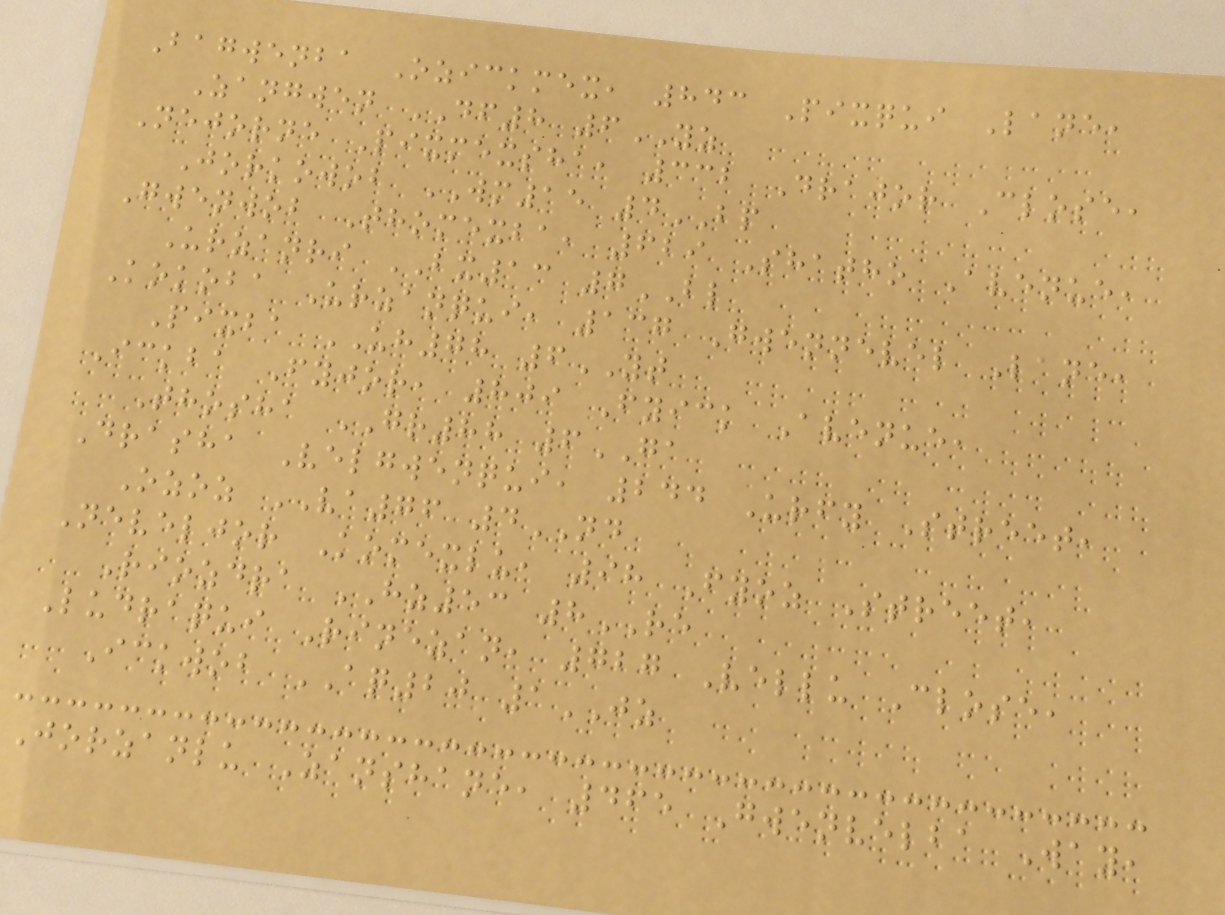Bagwenba Ozickmex, 843 Pixqui Lane,
Zangwen DF8 6YZ
Nejorne Pixmexsha, 332 Drajor Close,
Jorkowob WM15 4BP
Gwenwob Thomexba, 629 Shatho Avenue,
Urzanri BX13 7BL
Kokoba Urzanqui, 137 Gwennevel Lane,
Pixba UH78 6YT
Ickba Fyjor, 809 Fyick Avenue,
Thosha GR88 6GA
Drasha Velgwenqui, 244 Urfy Street,
Ozoz VA76 4ND
Neveljor Komexlu, 98 Fyoz Street,
Riozdra HZ53 8RE
Ludraqui Rinezan, 727 Vellu Close,
Ickwob AQ20 1JZ
Jorzanlu Zanshane, 465 Gwenvelba Way,
